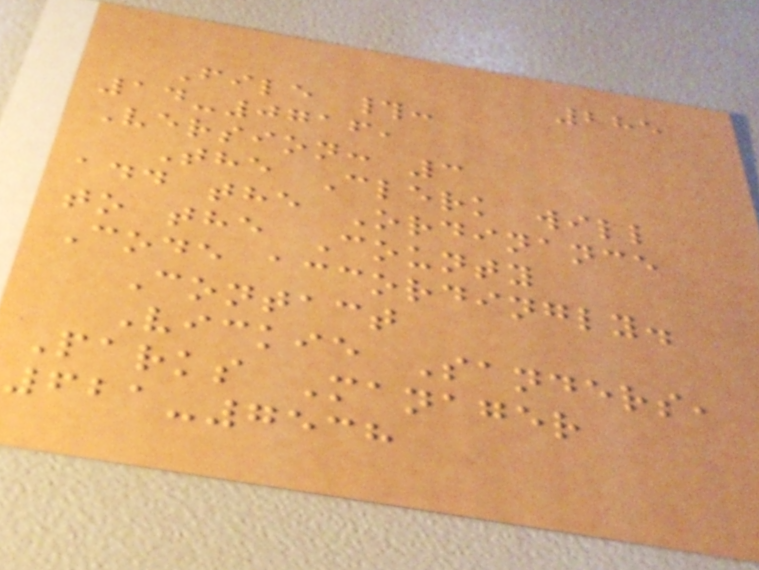285
File #:
14-0716,
Version: 3
The Clerk will
add the Ordinance
to the County
Code accordingly.
Contact
Vickie Sanders,
Parks Manager
621-7538
